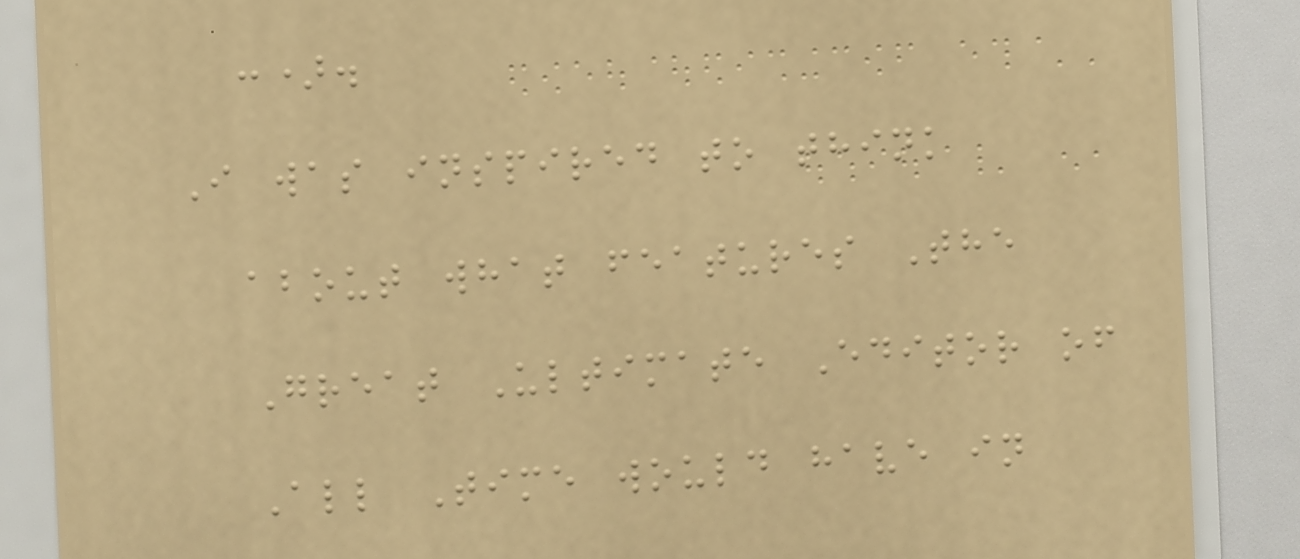:).
I was inspired to think
about what features The
Great Ultimate Editor of
All Time would have in
